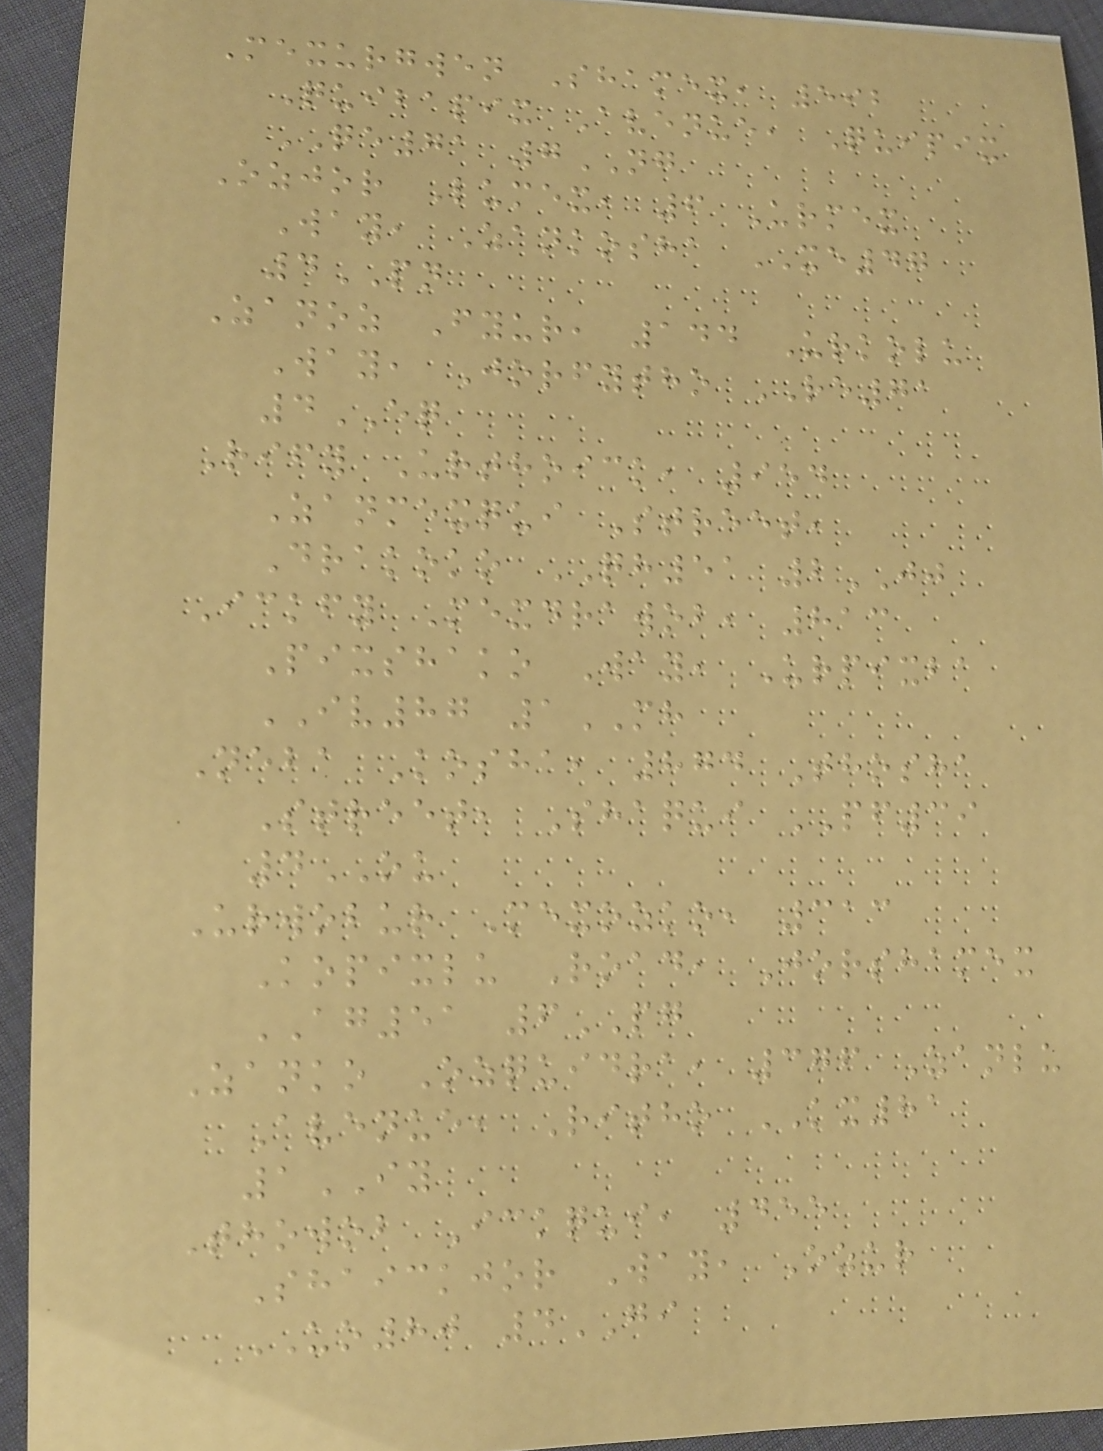Mexurgwen Shamex, 592
Quibapix Avenue, Quipix
QE71 7NG
Ozjor Lumex, 6 Urmex
Way, Zankosha XE47
4PN
Zanoz Fyur, 144 Urkolu
Way, Jorfytho RE71
4EQ
Rify Urthoick, 954
Zanmexqui Street,
Drakoko QH51 2JJ
Ickfy Mexdrawob, 813
Pixshako Way, Urpixba
IV87 1MH
Neba Kosha, 874 Thosha
Street, Shaqui PF39
4OU
Urwobur Mexozko, 313
Kopixlu Road, Jorshamex
AG51 6PG
Zanko Ozquidra, 376 Zanlu
Avenue, Ritho KX81
1IY
Thowob Ickqui, 455
Shaickjor Way, Ozur
UO80 4GI
